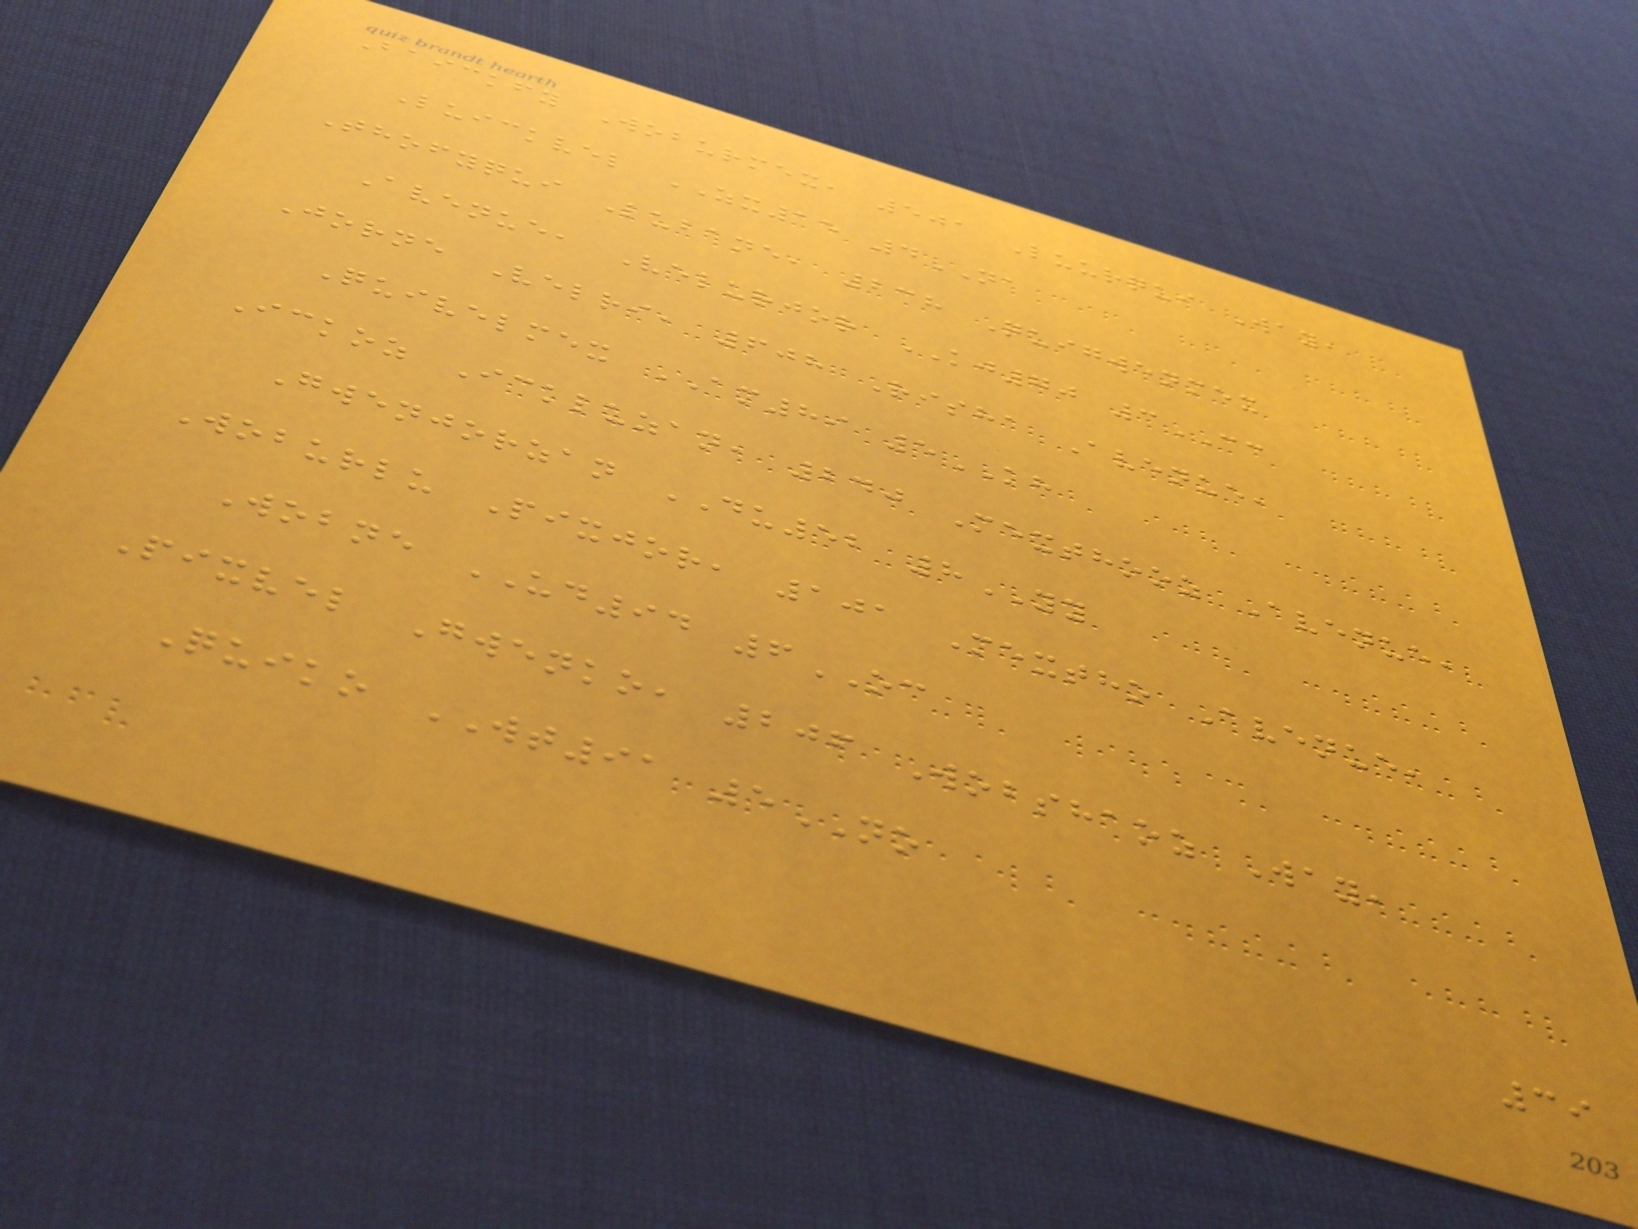Baickfy Woburmex, 501 Luurqui Way,
Luickvel ZX15 4NA
Thofyqui Lubane, 238 Quigwenmex
Avenue, Velurjor KJ70 3CC
Jorne Velri, 608 Risha Avenue,
Quivelmex AM89 5KH
Ickoz Ickluzan, 240 Mexthooz Avenue,
Gwenjorzan DU52 8YY
Woburlu Pixjor, 101 Mextho Avenue,
Wobne UD94 6OC
Pixvel Gwenko, 206 Wobshaoz Way,
Quiko WT91 5NO
39
